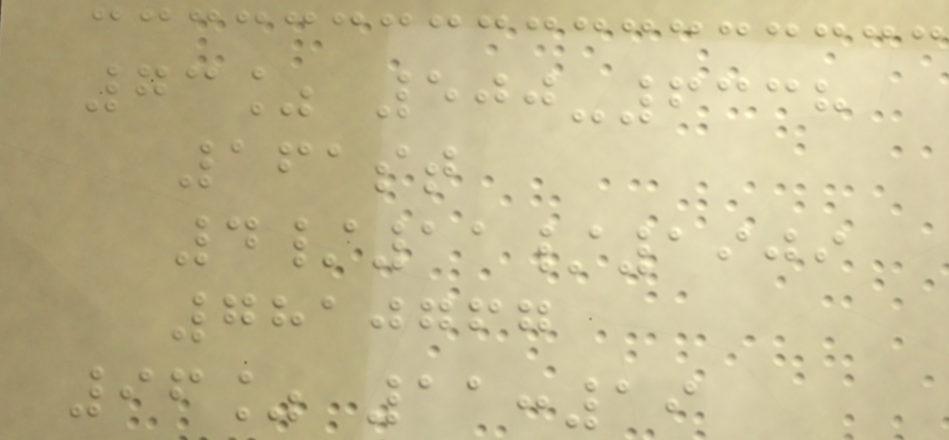73% 500-6338
161st
4/11/1909
7810767
96% 11:19
